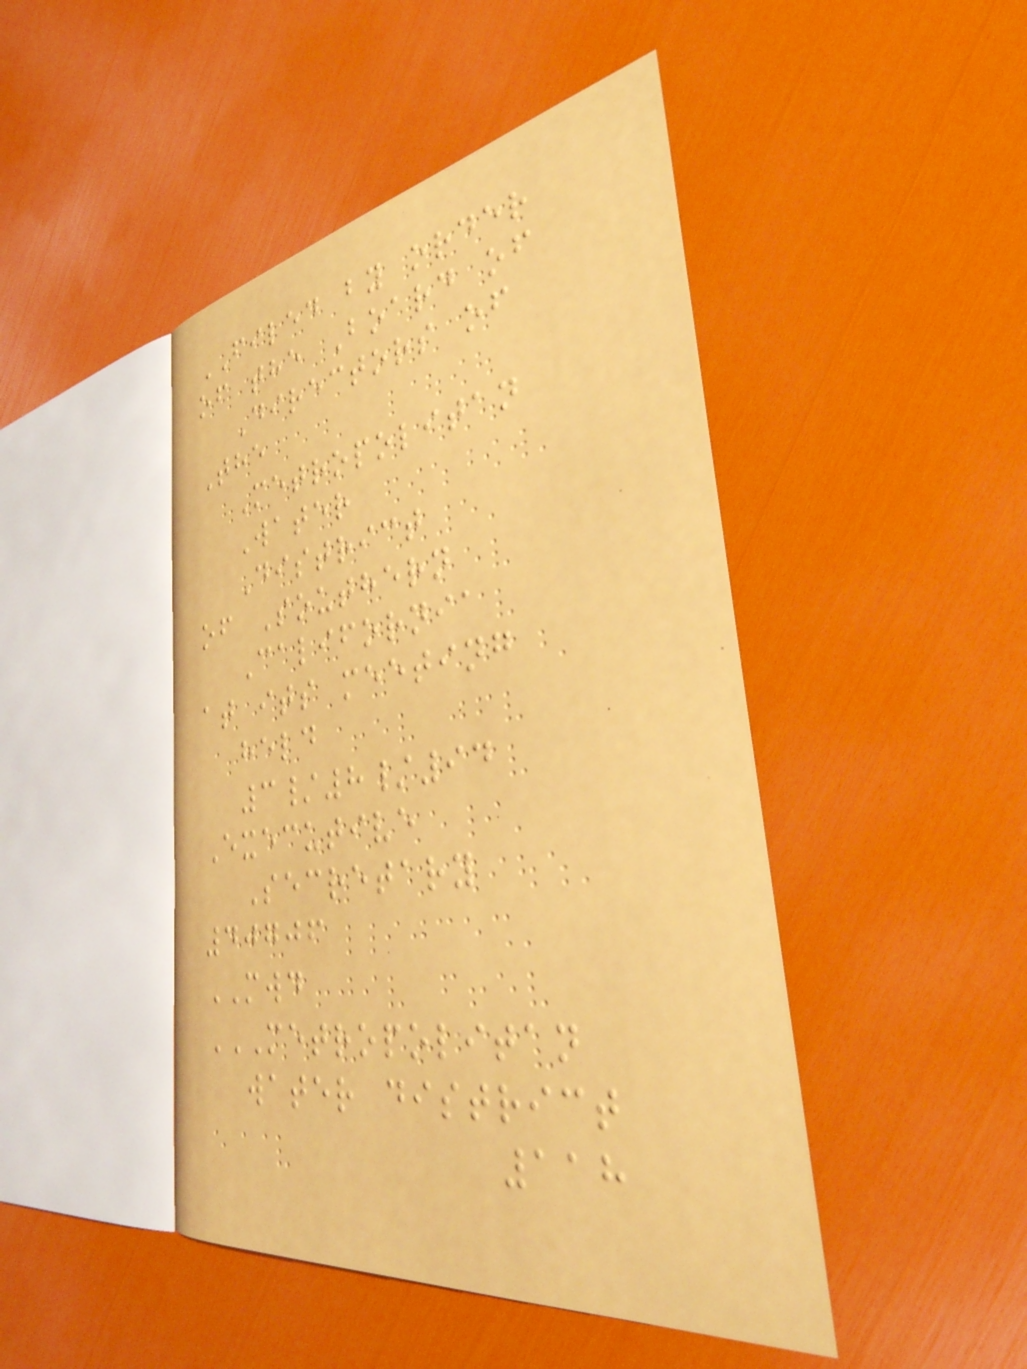FILED by order
of the Board of
Directors of
The
Metropolitan
Water
District
of Southern
California
at its meeting
held
3/8/94
Executive
Secretary
40706
MWD
METROPOLITAN
WATER DISTRICT
118
